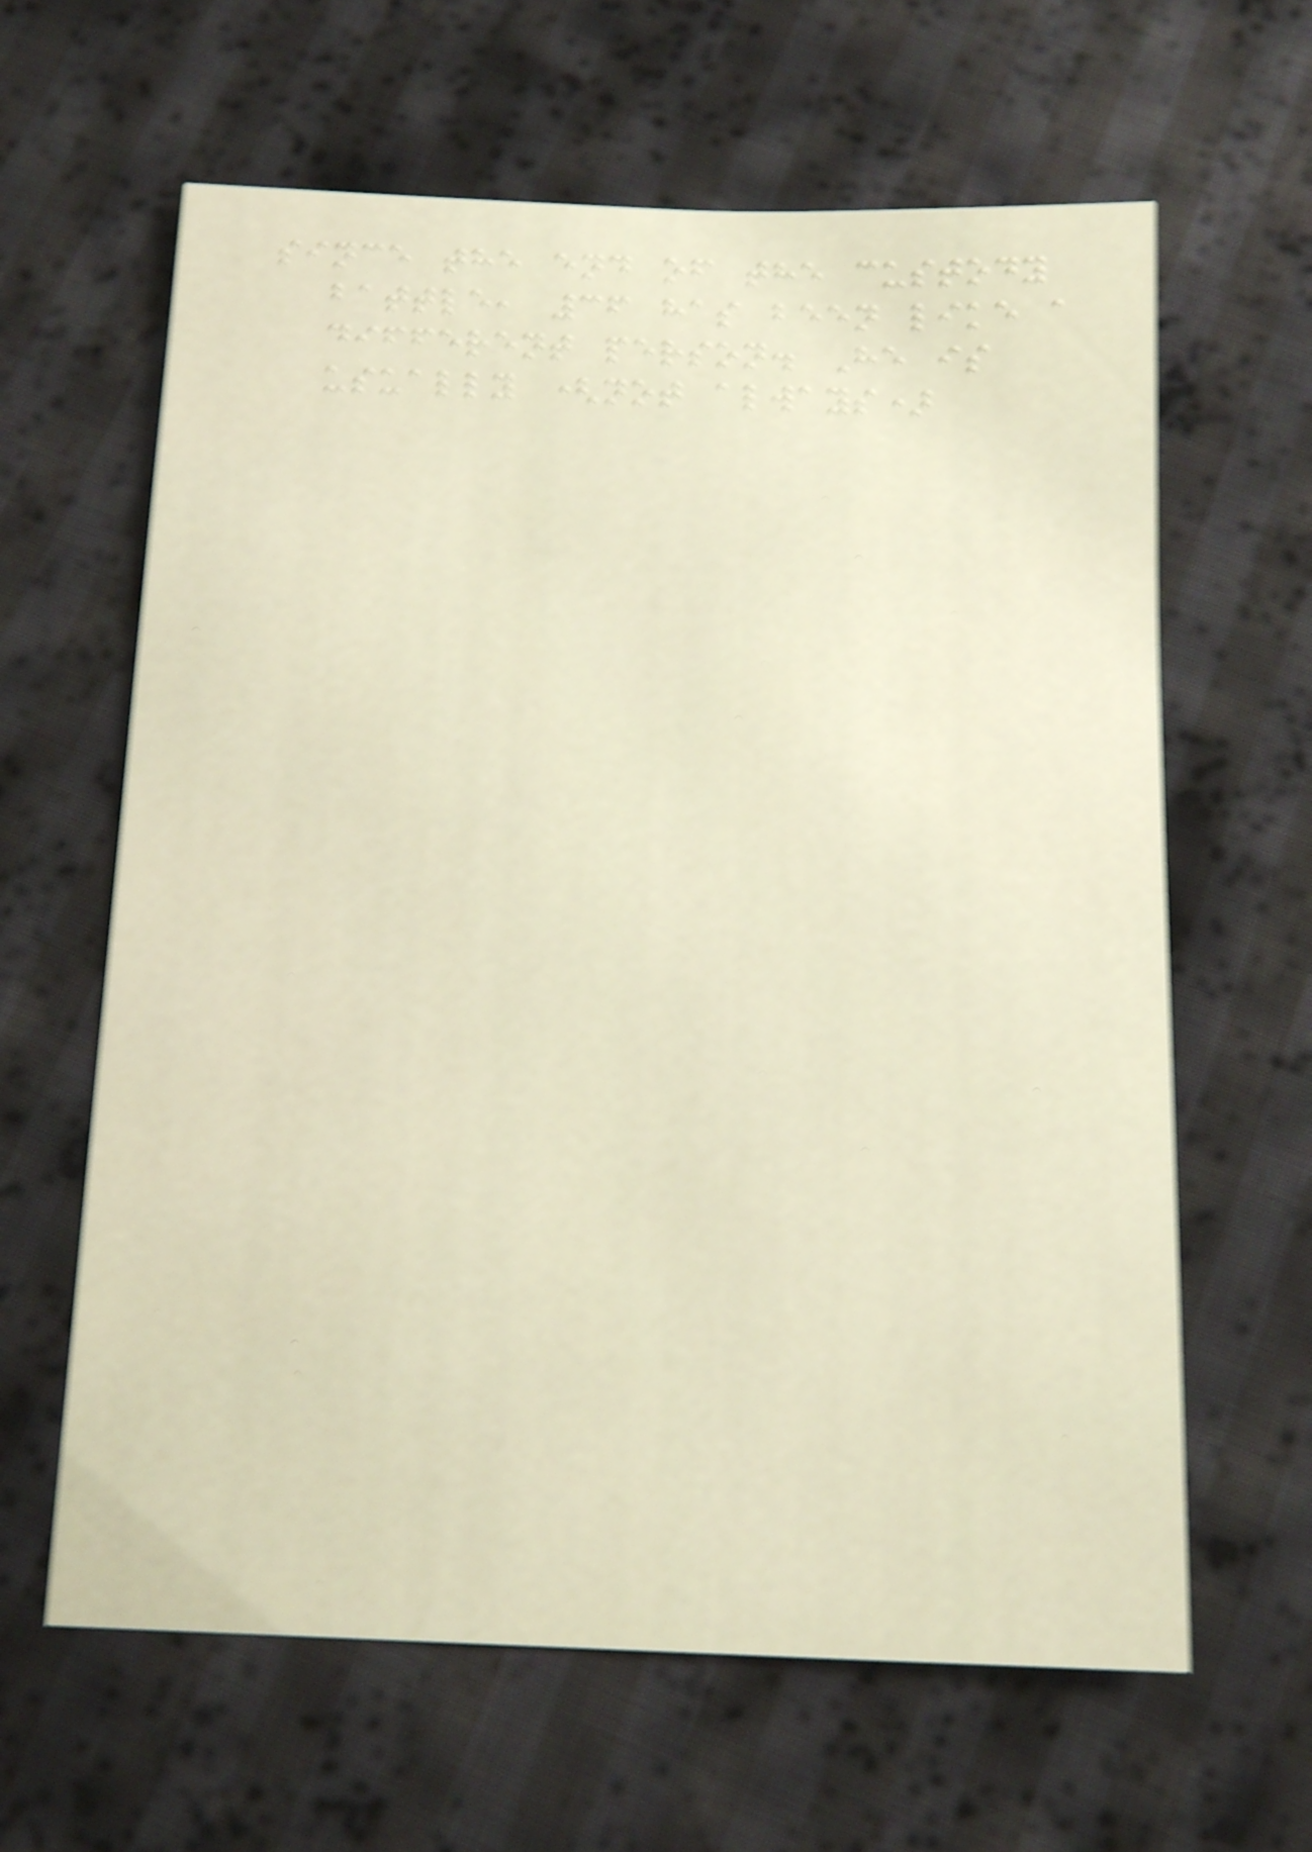since the end of the custody
battle, 36 has been like a
different person. He is
usually (not always)
